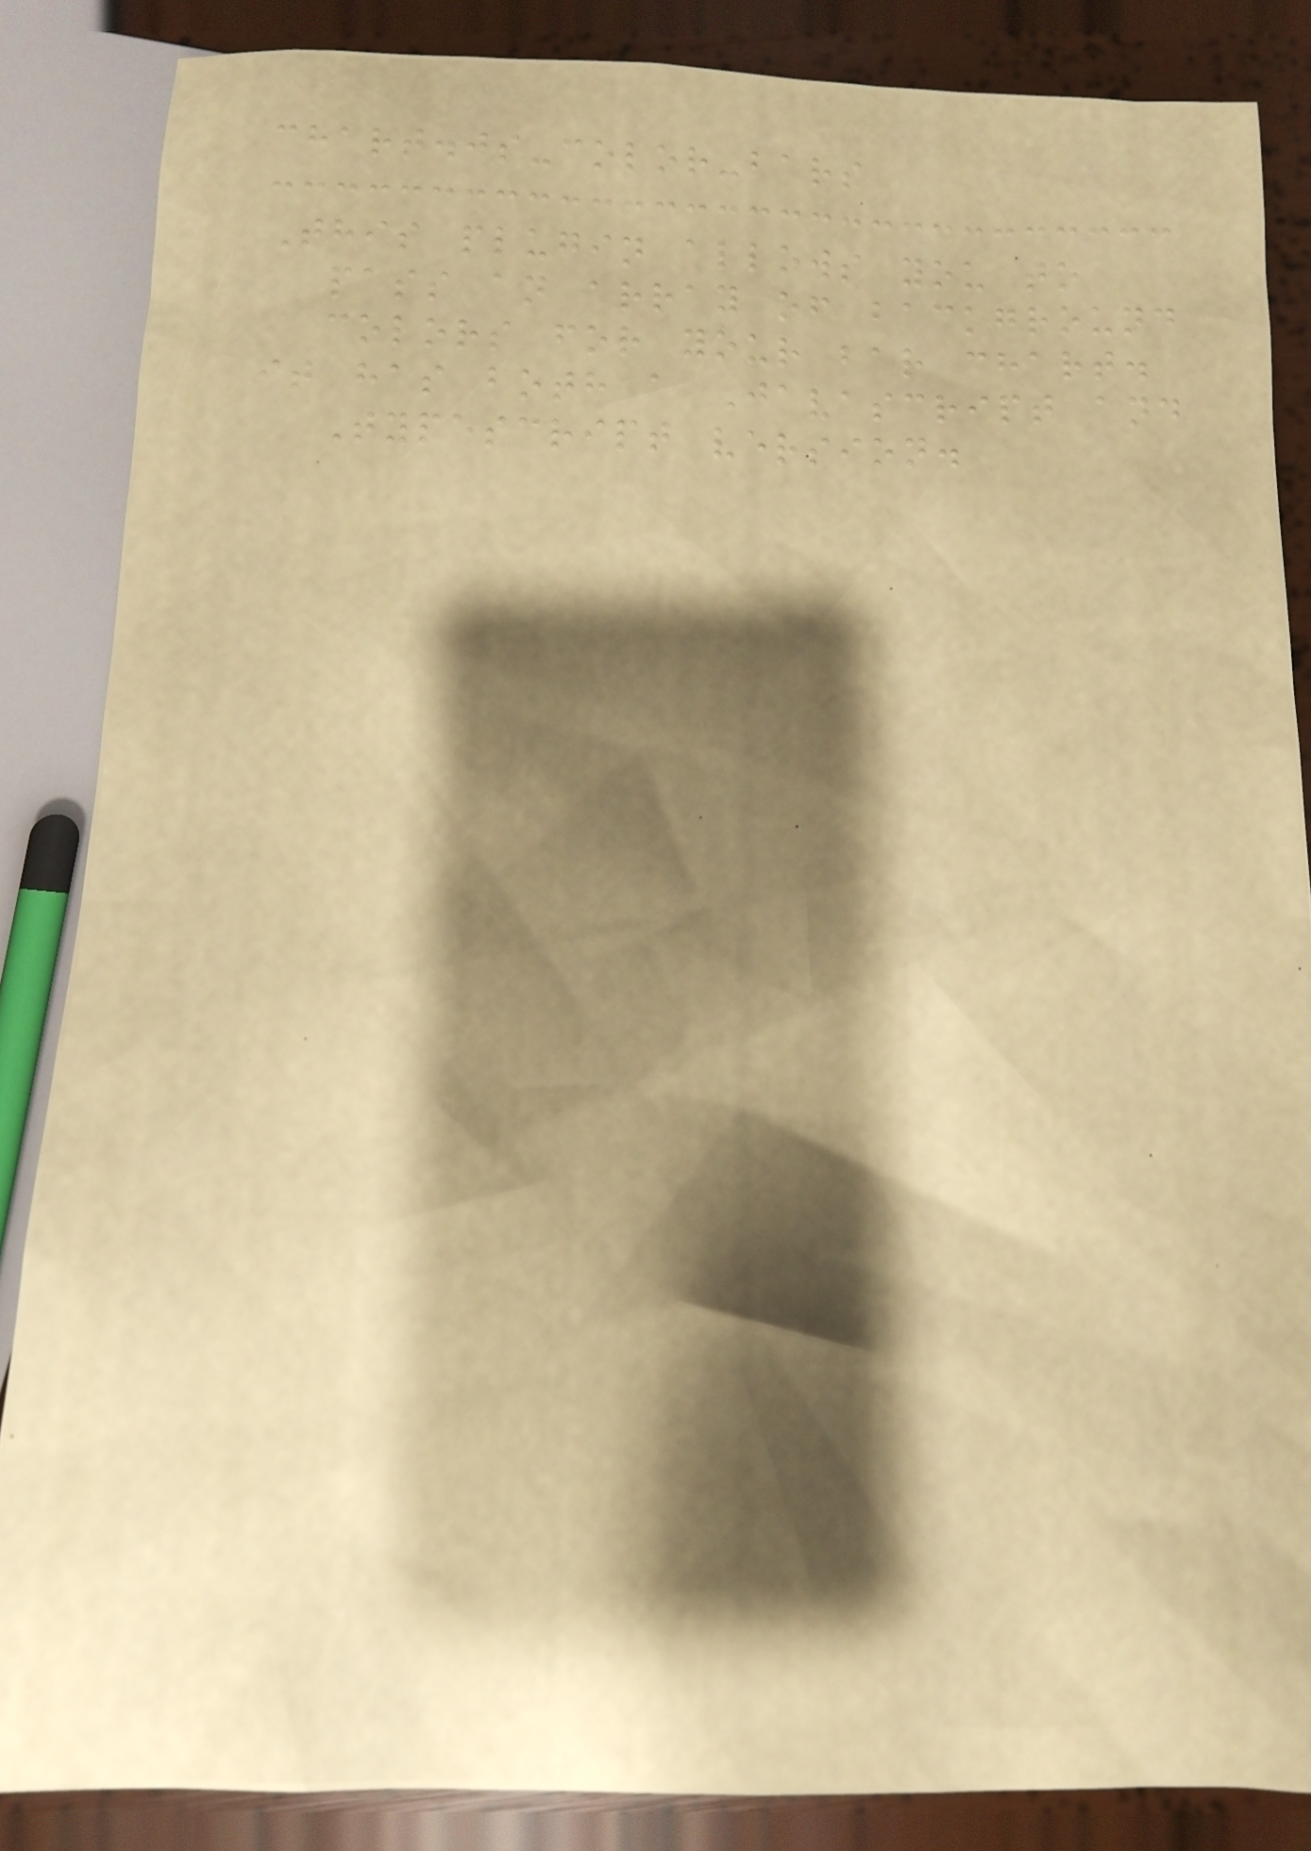chart.js-color-bars
This plugin allows you to
pass an array of background
colors for your bar chart.
it has both a Javascript and
Typescript version.
